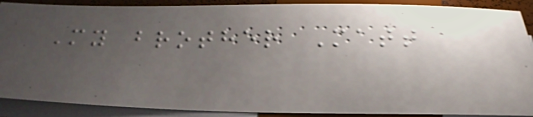My brother Matt
